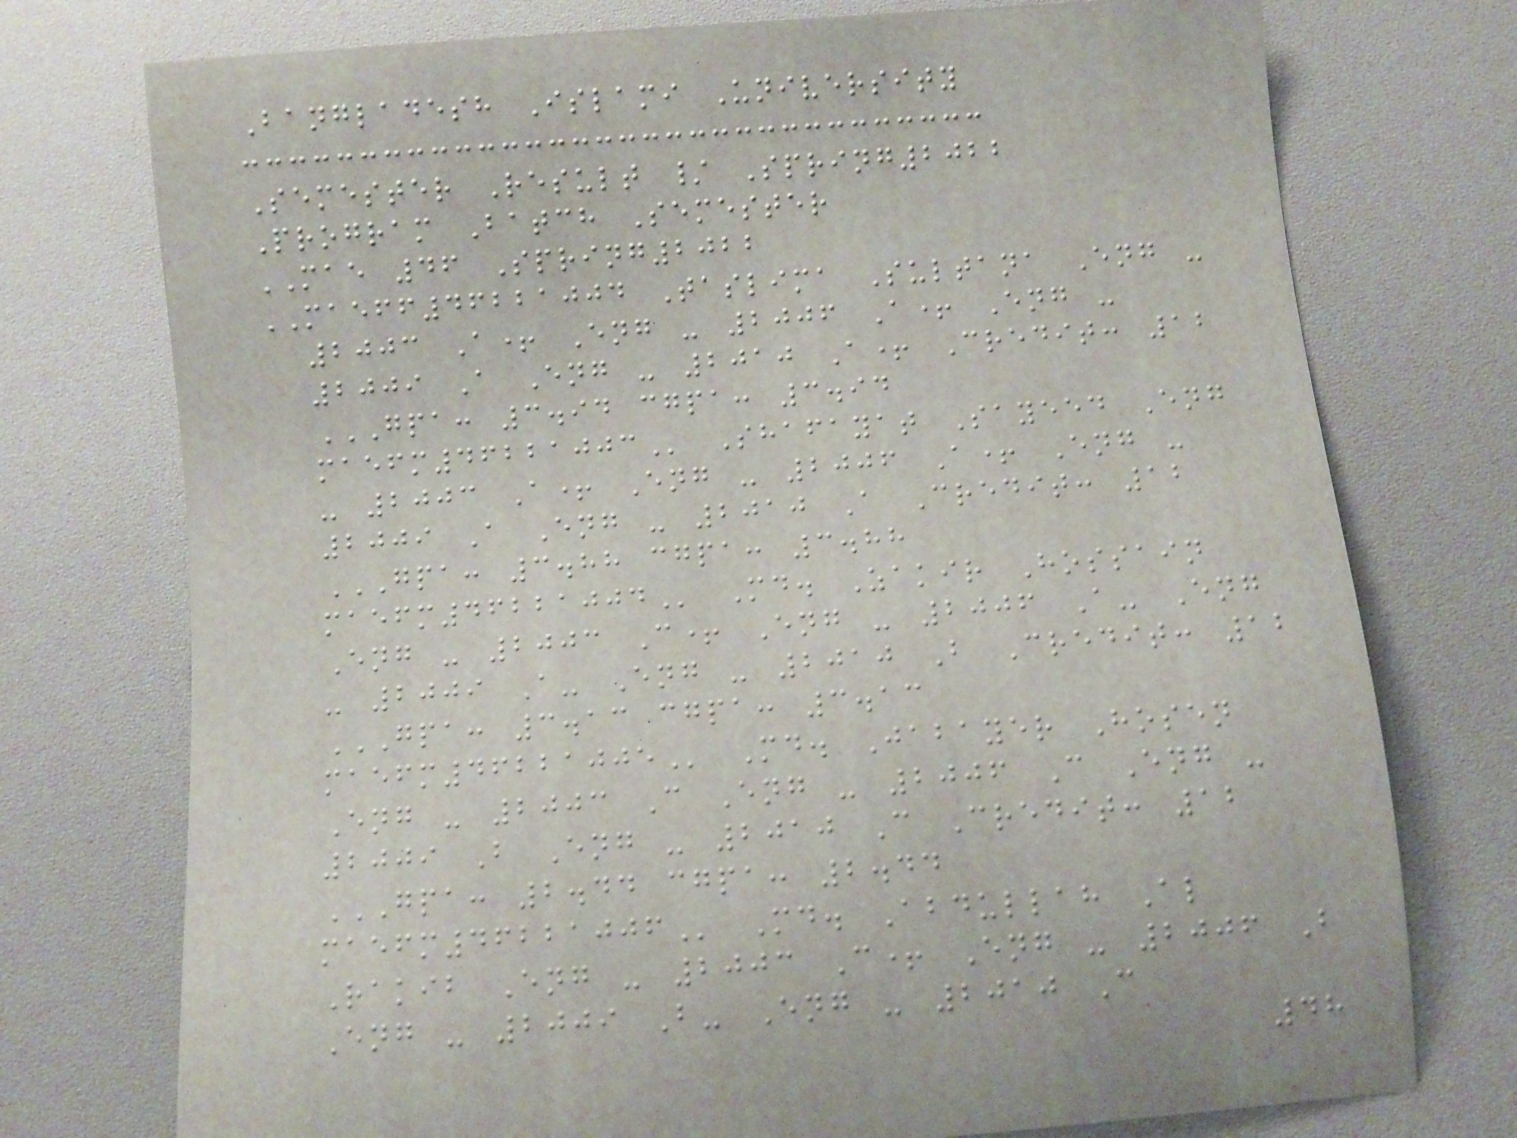Bangladesh Islami University
Semester Result / Spring2022
Program Batch Semester
MAE 46 Spring2022
MAEFF46221004 Taslima Sultana Eng -
2003 A+ Eng - 2006 A+ Eng -
2009 A Eng - 2010 A+ Credit: 12
GPA: 3.94 CGPA: 3.94
MAEFM46221003 Shafayat Sayeed Eng
- 2003 A+ Eng - 2006 A+ Eng -
2009 A Eng - 2010 A Credit: 12
GPA: 3.88 CGPA: 3.88
MAEFM46221004 Md. Zakir Hossain
Eng - 2003 C+ Eng - 2006 A- Eng
- 2009 A- Eng - 2010 B Credit: 12
GPA: 3.13 CGPA: 3.13
MAEFM46221005 Md. Jabayer Hosen
Eng - 2003 C Eng - 2006 C Eng -
2009 B Eng - 2010 C Credit: 12
GPA: 2.44 CGPA: 2.44
MAEFM46221006 Md. Abdullah Al
Rakib Eng - 2003 C+ Eng - 2006 B
Eng - 2009 B- Eng - 2010 C
48
